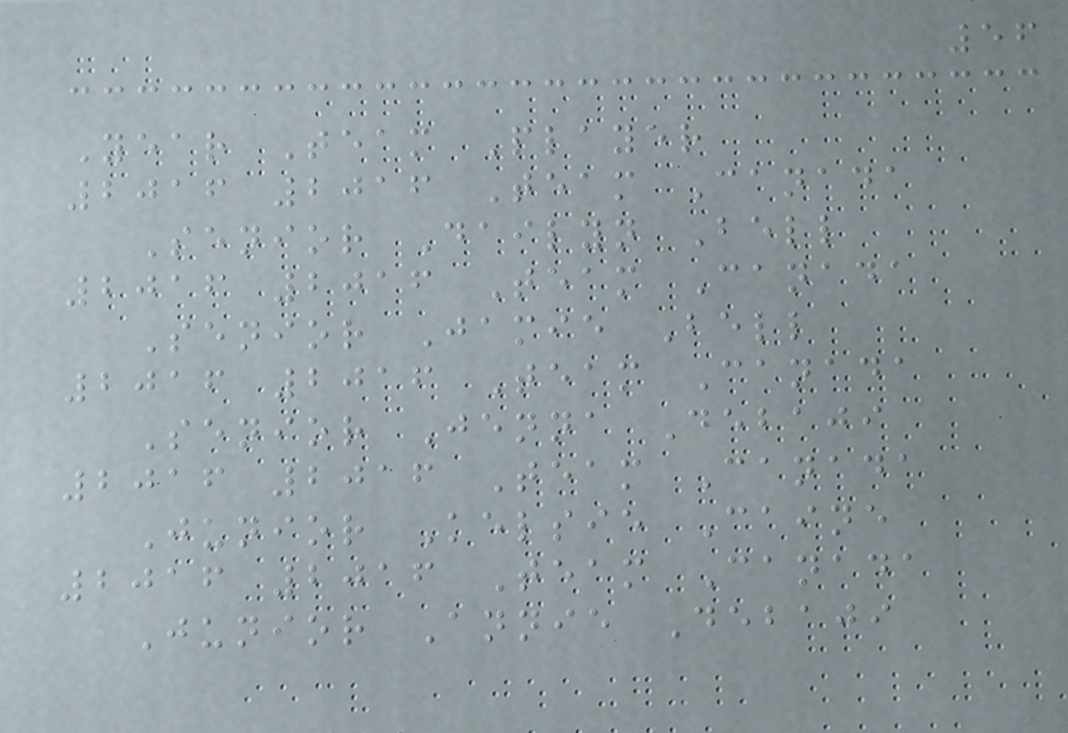56
Year Team Player
2016 2016 Team Canada
Senior Dailyn Bell
2016 2016 Team Canada
Senior Jamie Bell
2016 2016 Team Canada
Senior Jenna Debaji
2016 2016 Team Canada
Junior Kelsie Caine
2016 2016 Team Canada
Junior Annie Debaji
